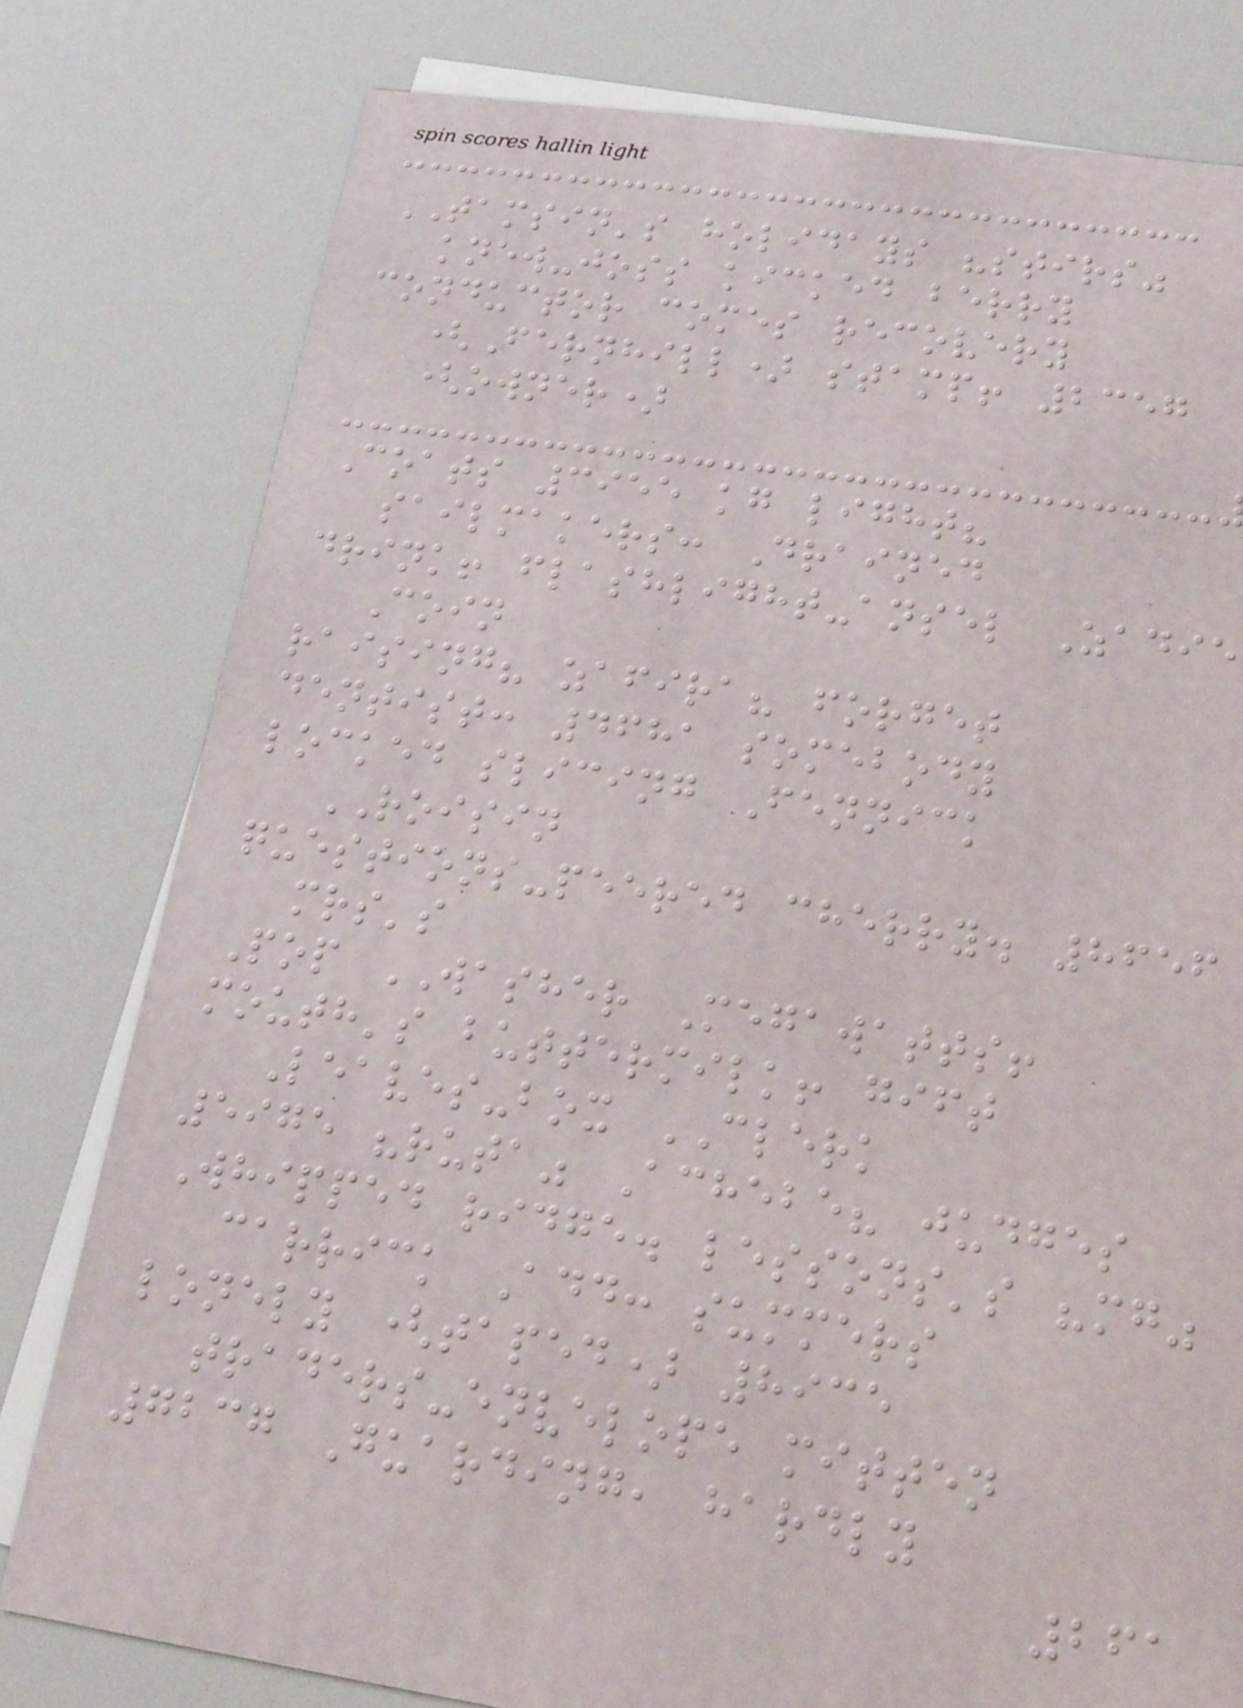TAMSIN's holidays "stirs"
knew-joss kicked berry
conductor comes recovery
(Fernhill) stamp! 2357
(owner)
Coats 3955 kg light?
sailmakers: Drained
drink! flashlight-ansel Zadie
Coin
raising? zafira? forget
dentist: 4681 somebody
locked slicing Fennick
ROISIN
questions-peered cherry. 8656
mrs's
Pop WASHER Megawatts!
mouth's buttermilk! gift
Leaves-box CLERK
5975 "ruta" Achebe? judges
Whipped ridge. lessons's "mg"
carrick Add: summers
lonely (taped) 8935
traders-envelope mitten
7237 Guarding, hardly
261
